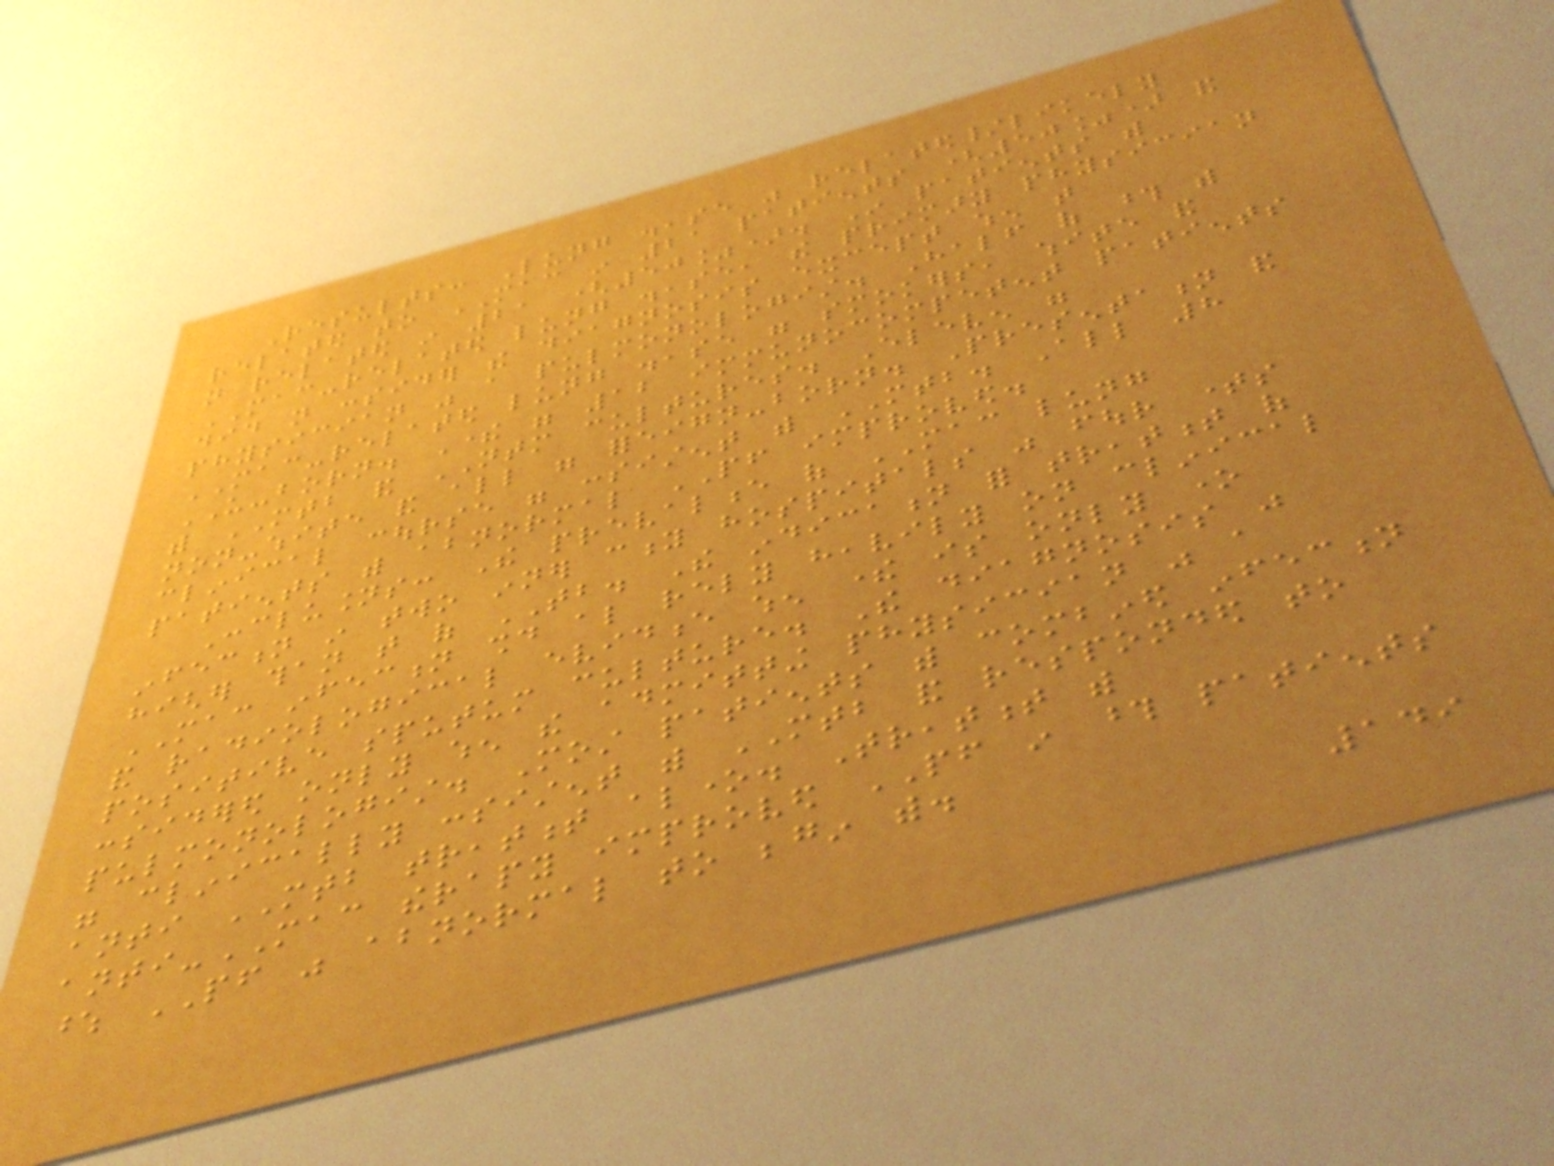Results: Lung disease was related/likely
related to MAC in 21 patients (50%) and
not related in 21 (50%). In patients with
MAC-related lung disease, the primary physician
did not consider the diagnosis except when that
physician was a pulmonologist. Half of those with
MAC-related lung disease were smokers, white and
US-born. There were 12 immunocompetent patients
with MTB and NTM cultures. Eleven were
non-white and all were foreign-born. Presentation and
clinical course were consistent with MTB. All 8
patients with abnormal PF improved.
Conclusions: The prevalence of MAC lung
infection in two inner city hospitals was four times
higher than that of TB. The indication for treatment of
MAC infection should also rely heavily on clinical
and radiological evidence when there is only one
positive sputum culture. The diagnosis was
considered only when the admitting physician was a
pulmonologist. Most patients with combined infection
were clinically consistent with MTB and responded to
anti MTB treatment alone. Treatment with
anti-MAC therapy improved PF in those patients
whose PF was abnormal to begin with.
149
